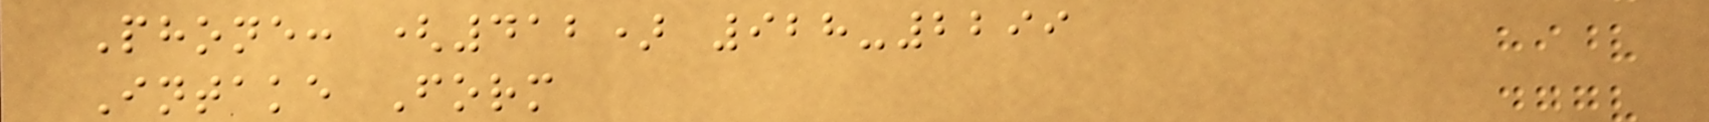Phone: (412) 928-2299
Intake Form
